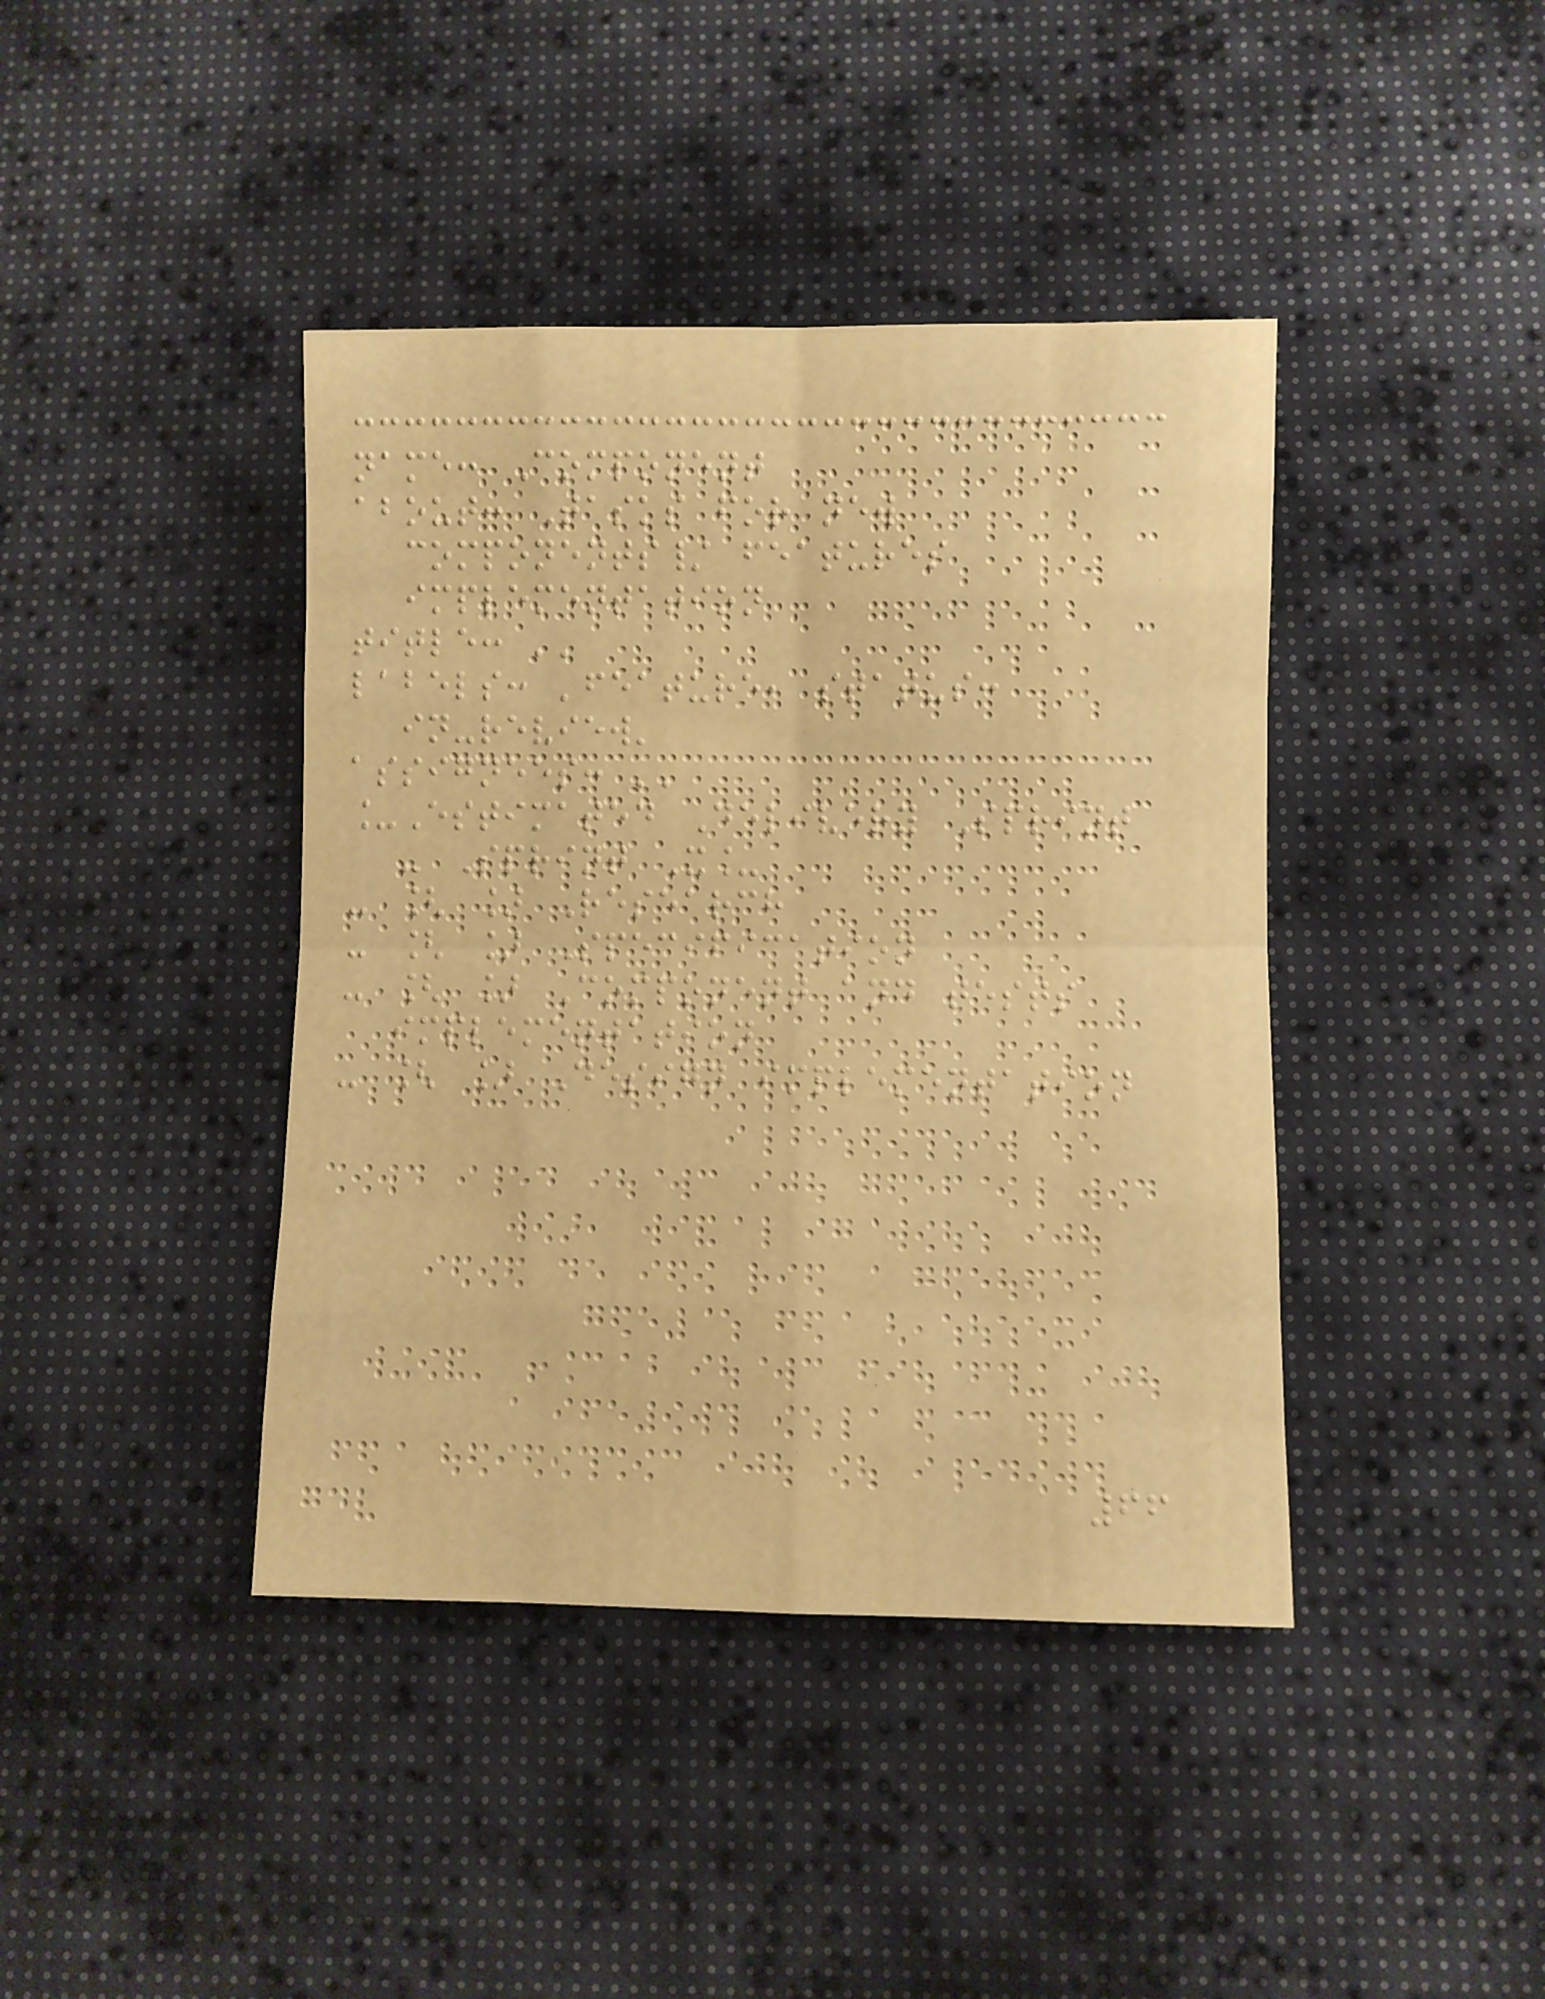name: Component
about: Tasks for new
components/ features
implementation
title: ''
labels: 'feature, status:
in-review'
assignees: ''
_Estimated Delivery Sprint
- Sprint X_
- [ ] Research
- [ ] Specification
- [ ] Component and tests
implementation
- [ ] Design implementation
66
